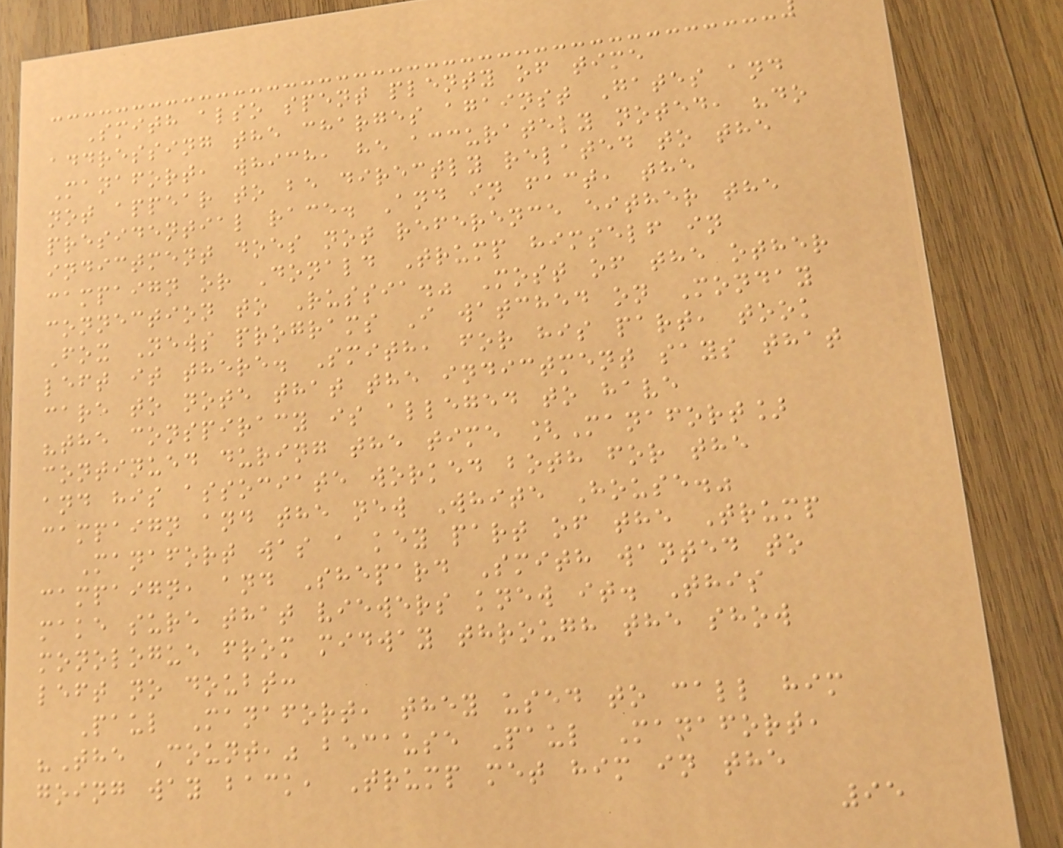Smith also spent plenty of time
addressing the charges against Gates and
Manafort, which, he accurately noted, "do
not appear to be directly related to the
presidential race. And in fact, the
indictment does not reference either the
campaign or Donald Trump himself in
connection to Russia." Most of the other
Fox News programs I watched on Monday
left it there. Smith, for his part, took
care to note that the indictment says that
"the conspiracy is alleged to have
continued during the time [Manafort]
and his associate worked both for the
campaign and the new White House."
Manafort was a key part of the Trump
campaign, and Shepard Smith wanted to
make sure that viewers knew it. This
monologue from midway through the show
left no doubt:
Paul Manafort, they used to call him
"The Count," because Paul Manafort,
going way back, Trump met him in the
95
